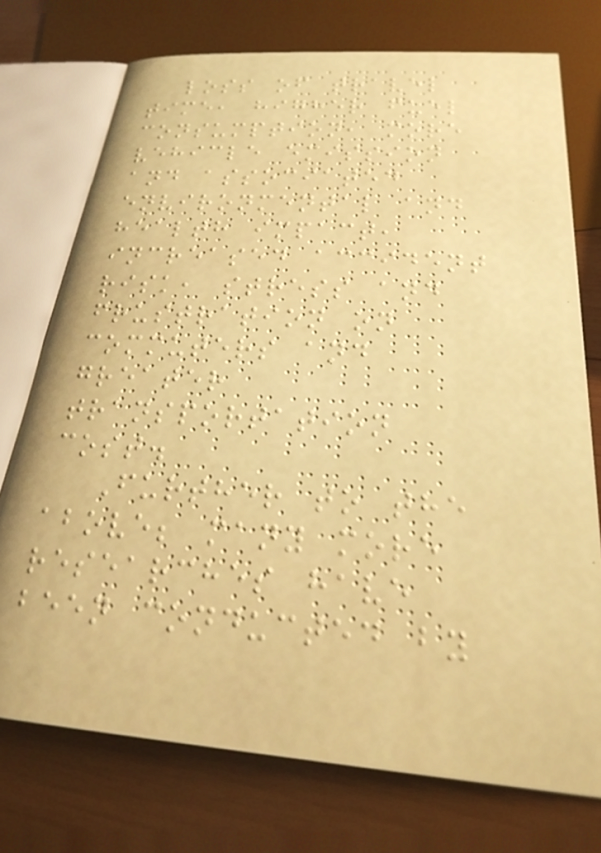loss of travel
time, higher fuel
consumption, more
vehicle emission
and associated
environmental and
health impact,
increased accident
risk, stress and
frustration on
commuters and
greater
transportation
cost.
Further to the
above; many more
researches have
been conducted by
